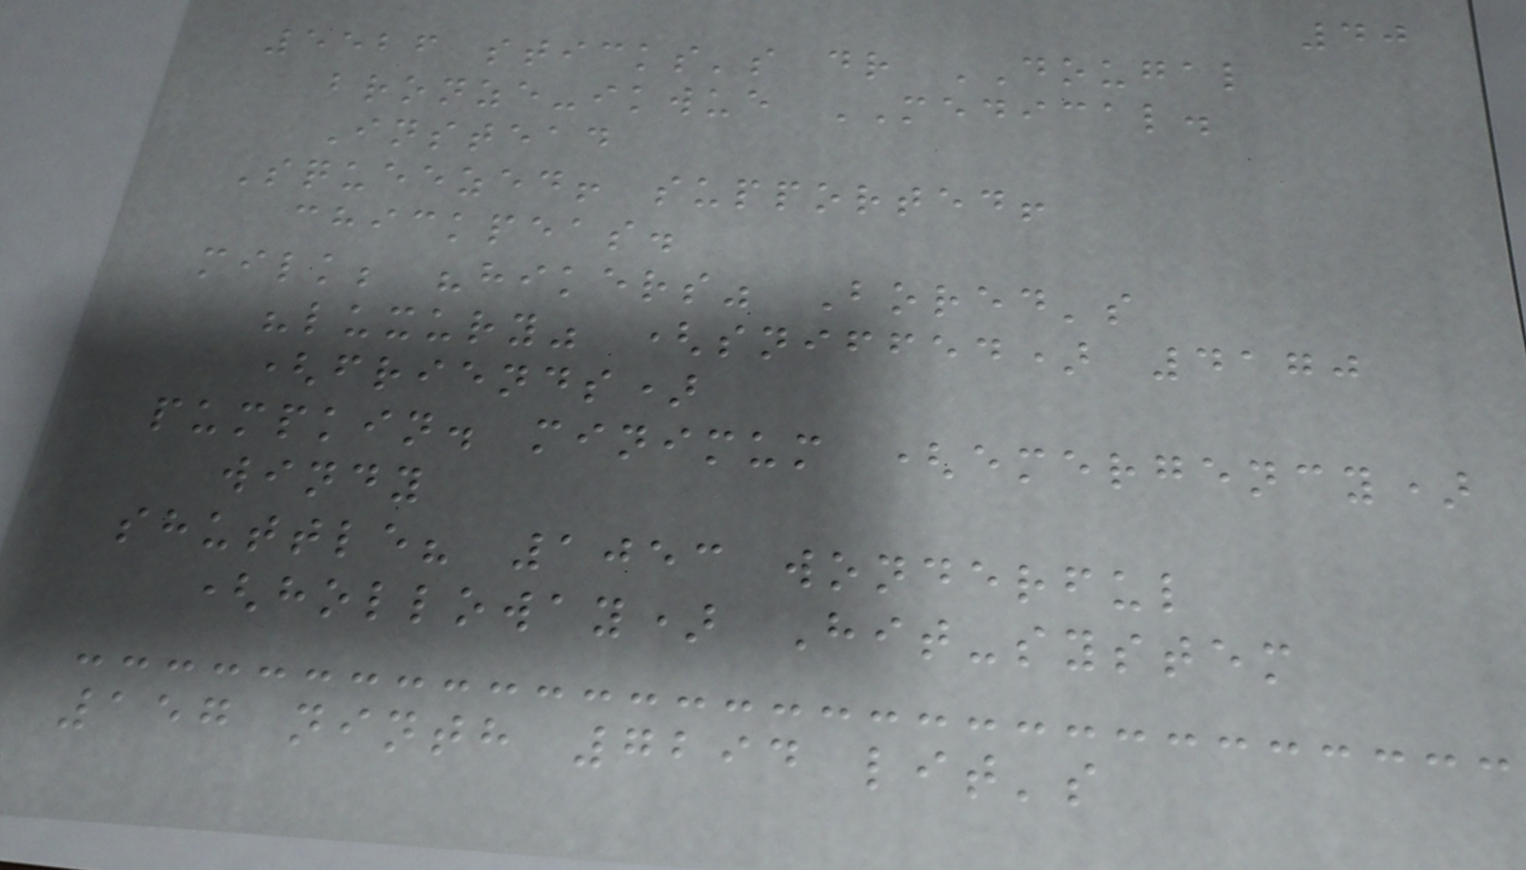40
5526 sticks's dr DOUGAL
bronze-ikwue MEDICAL.
Instead
Squeezed! supported!
chickpeas.
milk; "hikers" Bored's
"luxury" (sniffed) 4170
(friends)
pumpkin. minimum (emergency)
windy
shuttle? 1053 wonderful
(holloway) Hit-system
157 ninth 7294 lit's
